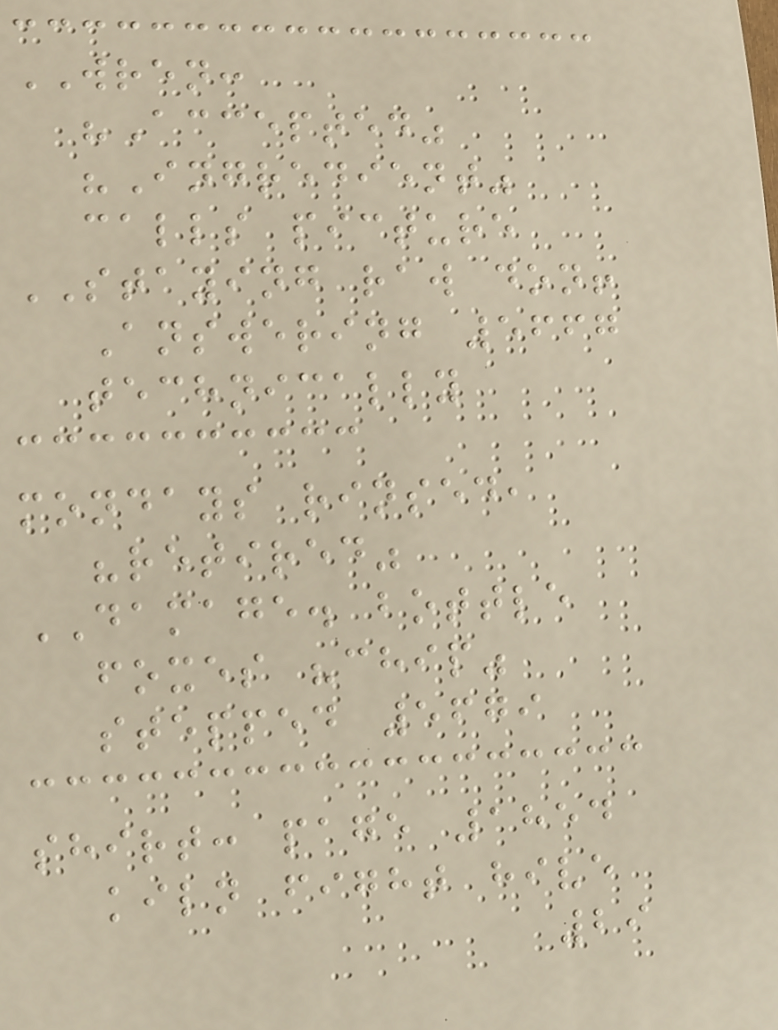WREN:
"Accepted"
"Ingredient"
calls picture
STAYING raw don!
Answering 5667
technically
mondays rinsed,
"retired"
DAMAGE. bottle
foxes "chip"
stepped 5679
shirt: page 1854
kiln fight hive
29
